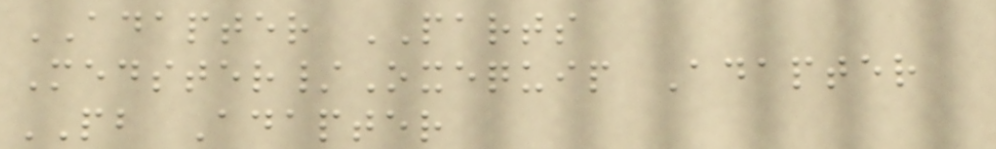ADAPTER PARTS
Medster/Oxequip Adapter
PB Adapter
